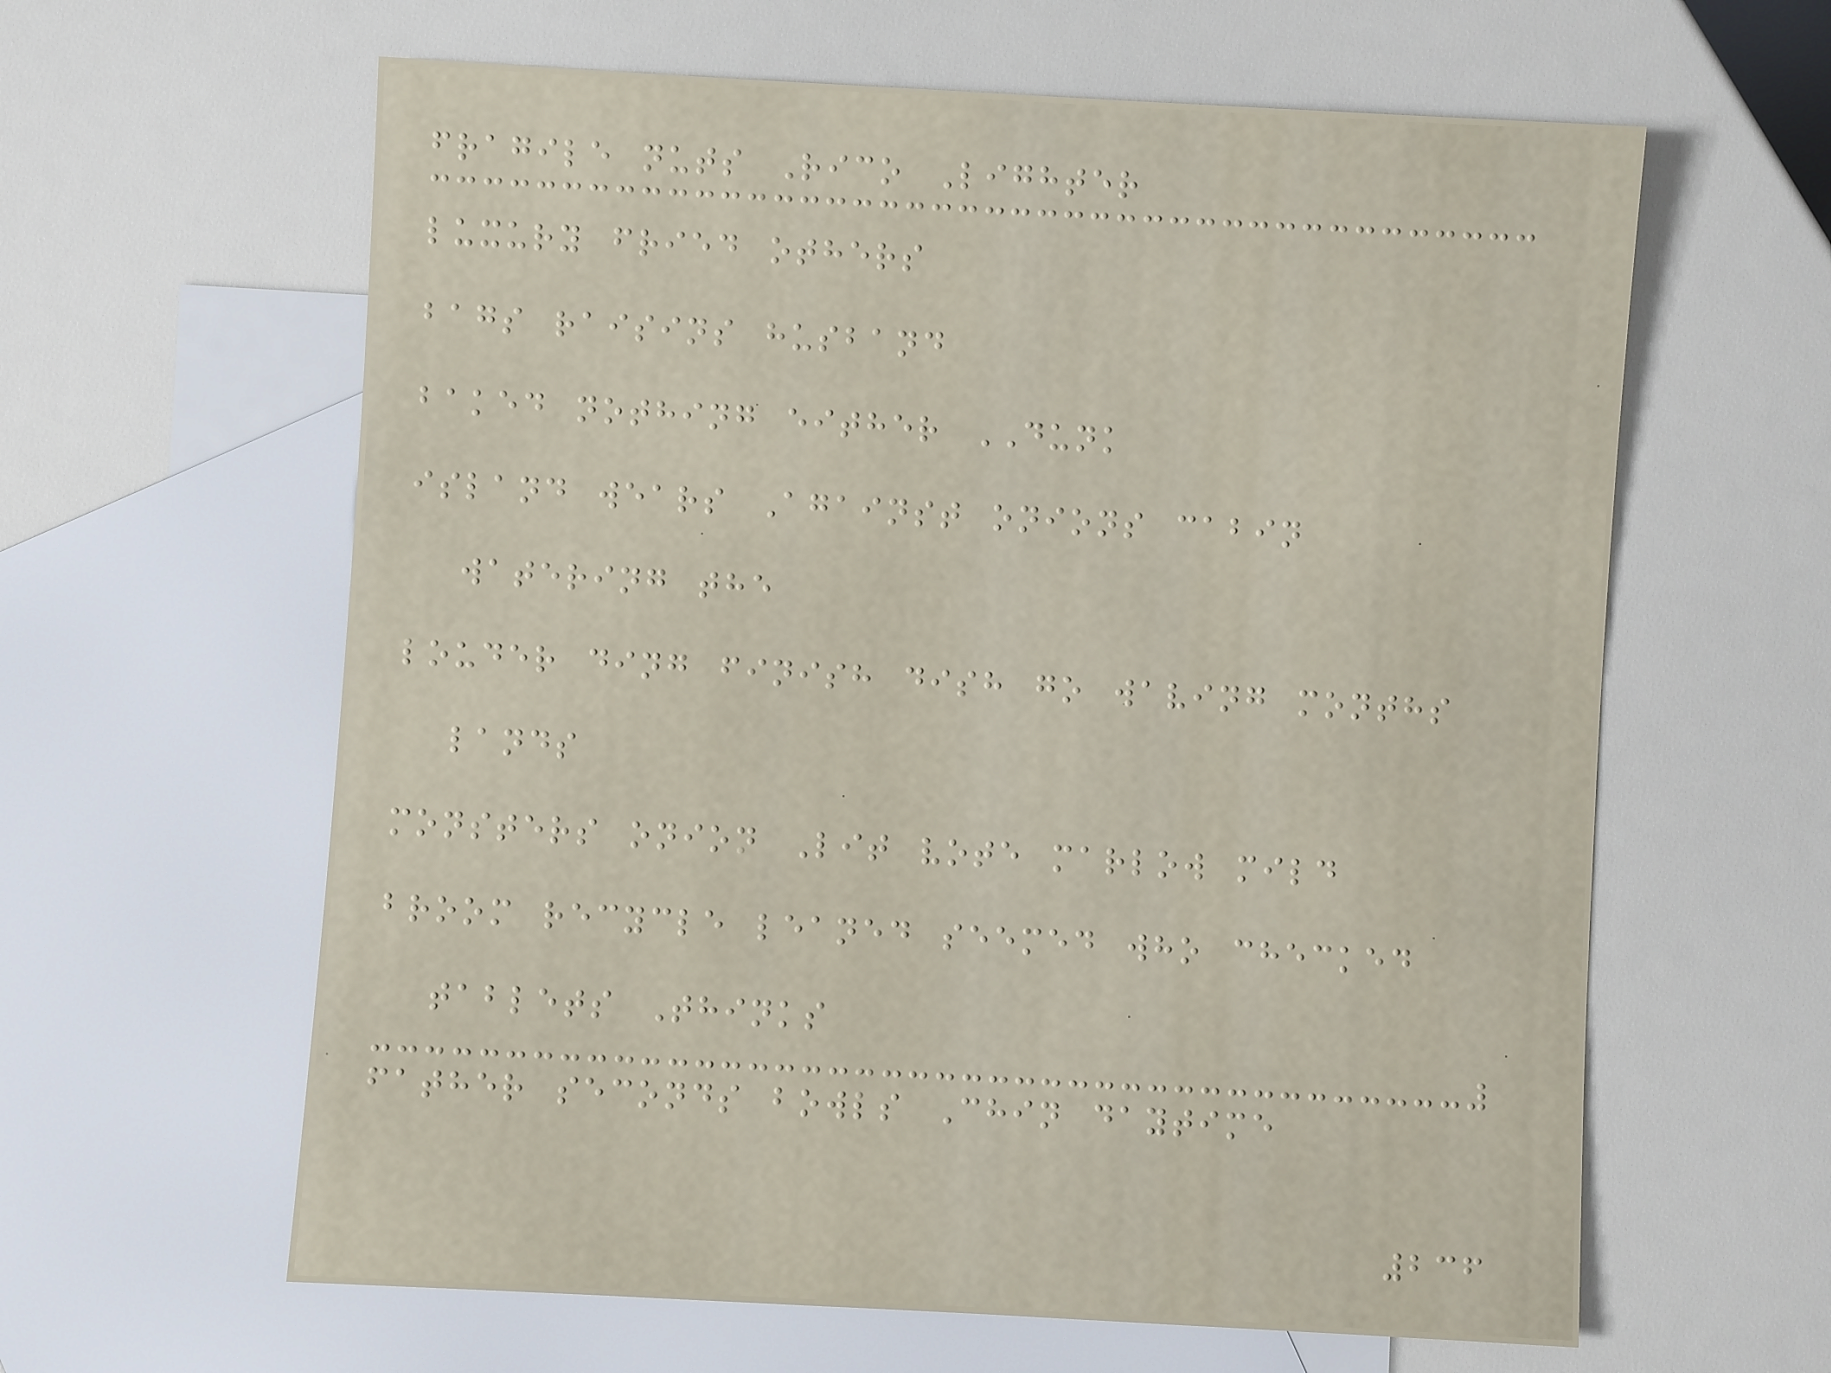fragile nuts Rico Lighter
luxury fried others
bags raisins husband
baked nothing either DUNK
island wears Against onions cabin
watering the
louder ding finish dish go waving months
lands
monsters onion Lit vote marlow mild
broom recycle leaned seemed who checked
tablets Thinks
father seconds bowls Chin daytime
236
